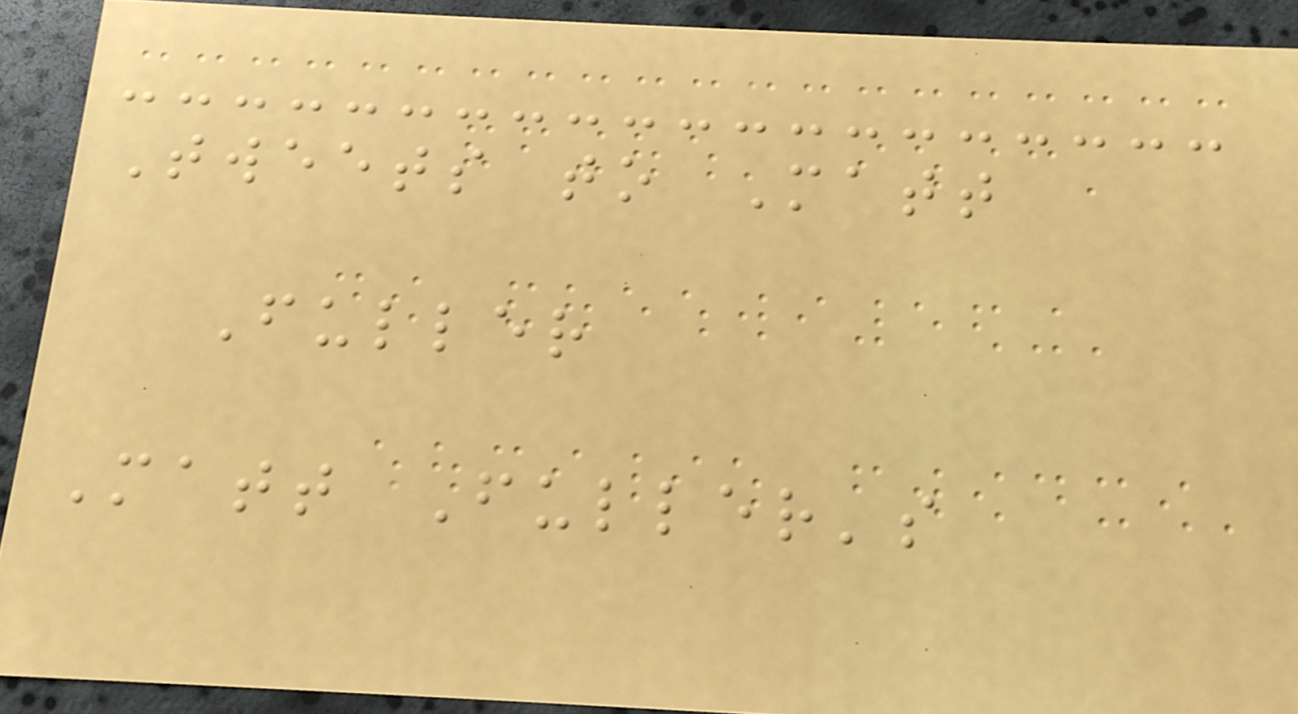Tweets to Matt
Fuller
Matt Fuller's
